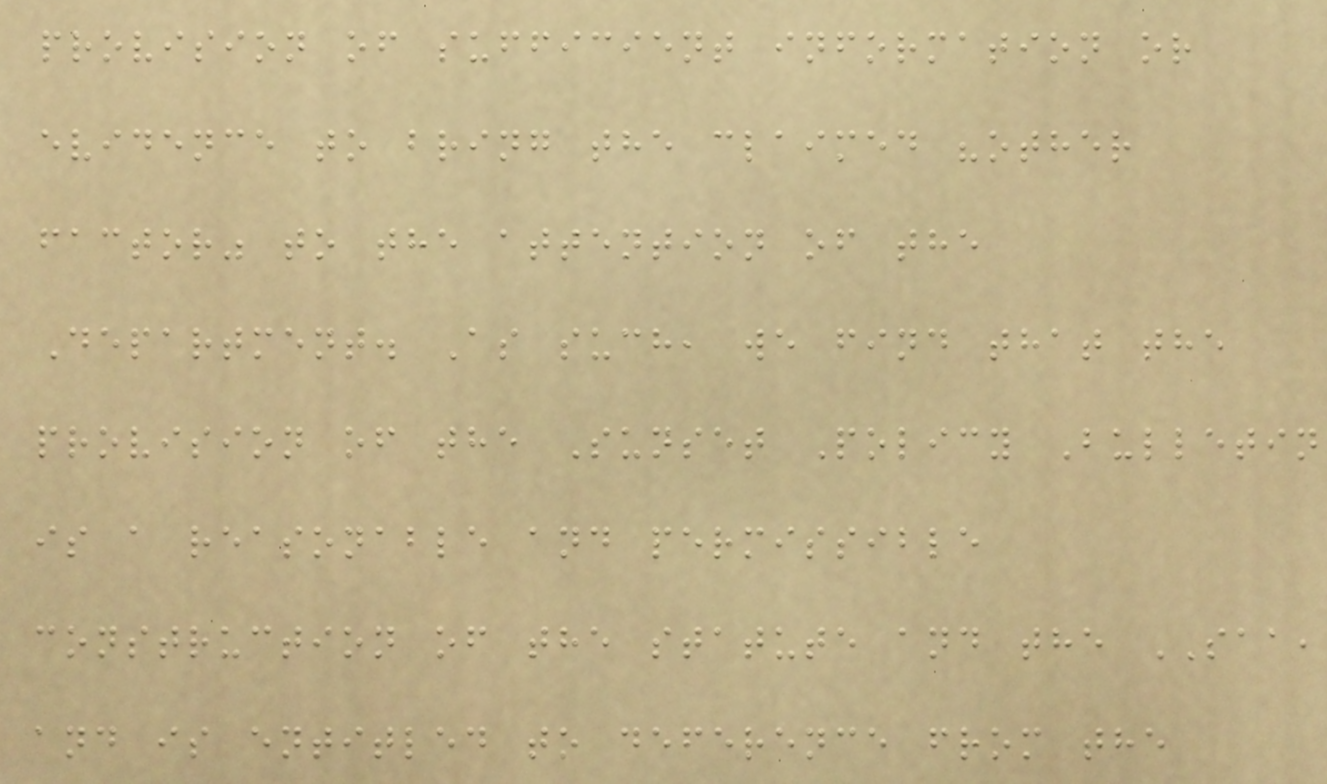provision of sufficient information or
evidence to bring the claimed "other
factor" to the attention of the
Department. As such, we find that the
provision of the Sunset Policy Bulletin
is a reasonable and permissible
construction of the statute and the SAA,
and is entitled to deference from the
